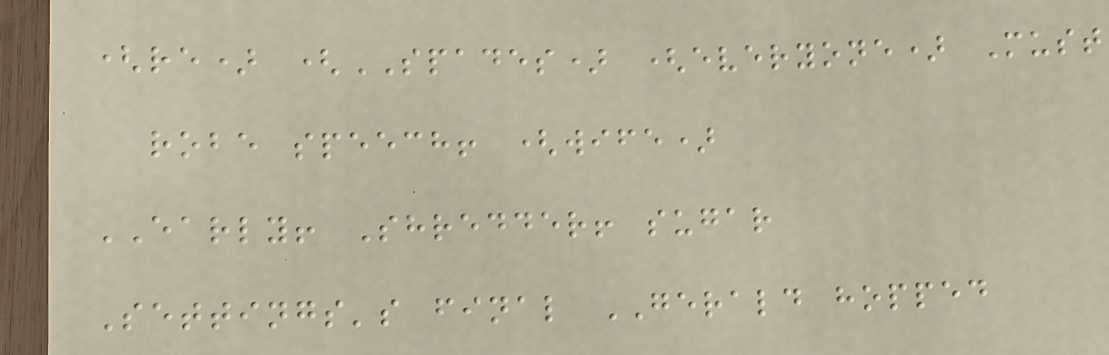(re) (SPADES) (everyone) Must
robe speech! (wife)
EARLY! Shredder! sugar
Settings's final GERALD hopped
